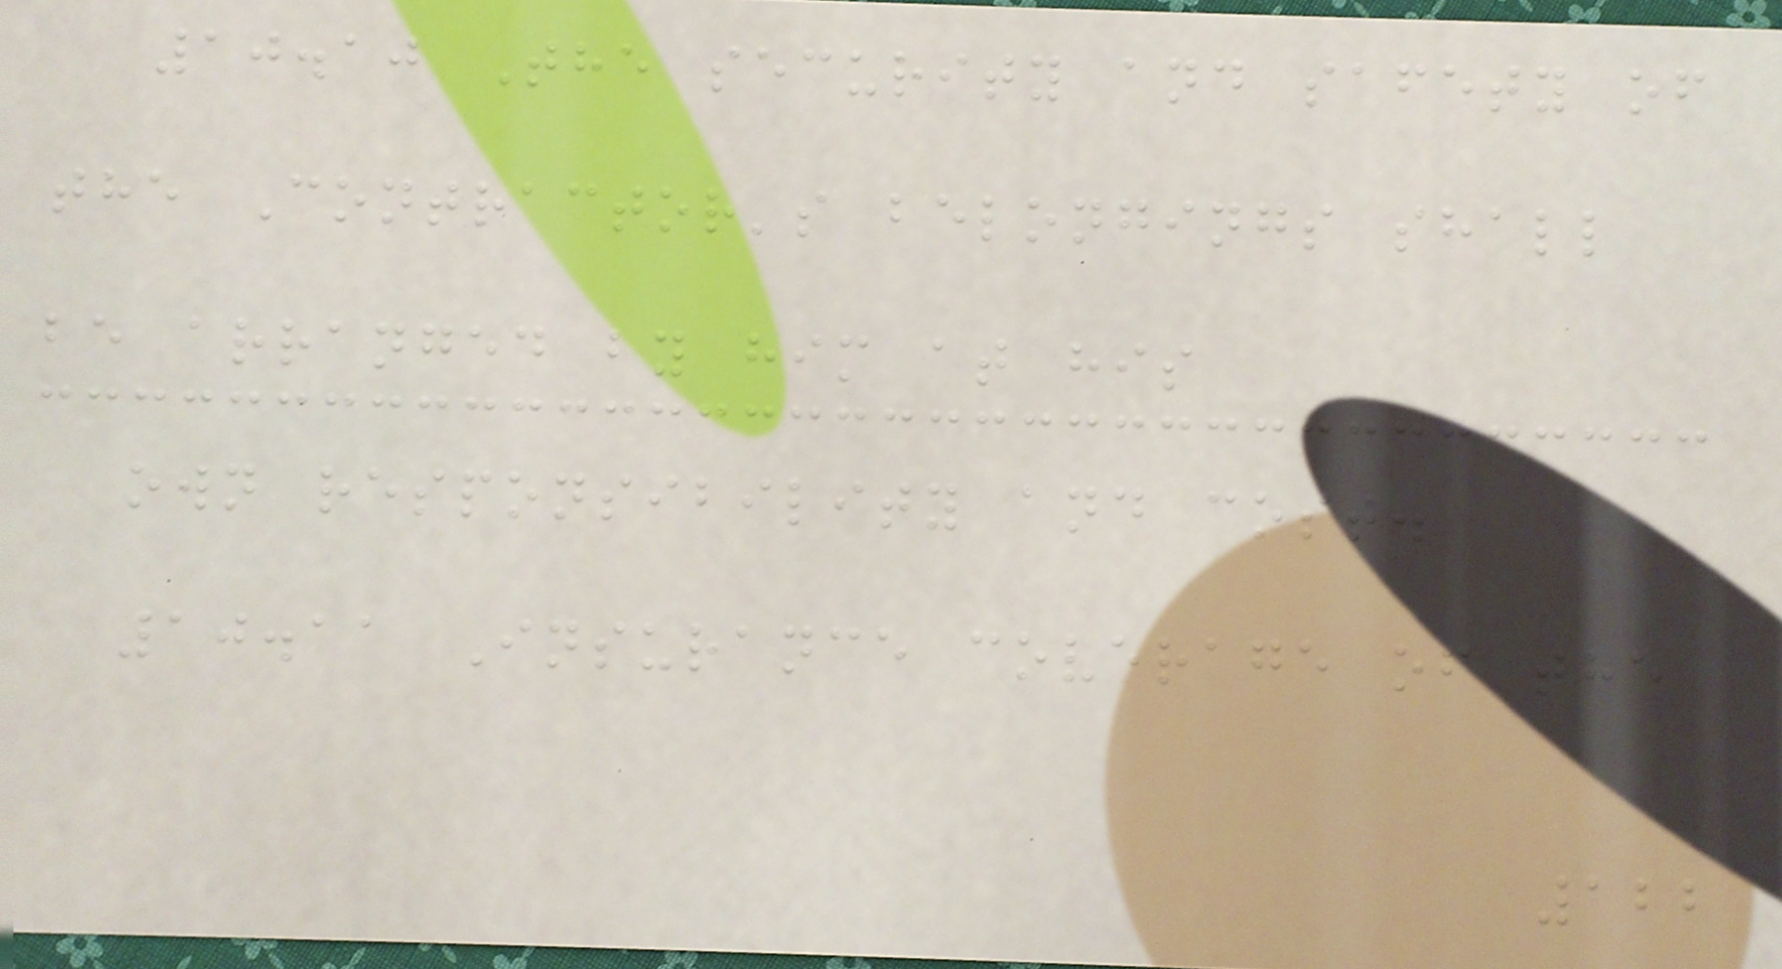10.10 The security and safety of
the Contractor's belongings shall
be arranged by him at his
own responsibility and cost.
10.11 Insurance coverage of the
122
